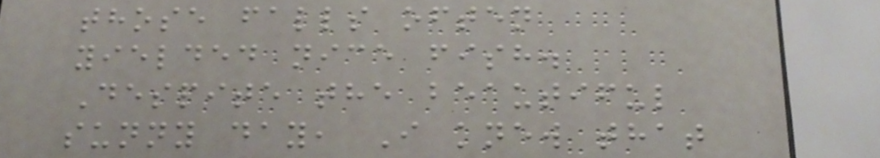those falls often
yielded nice fish.
Despite the beautiful
sunny day, I knew that
